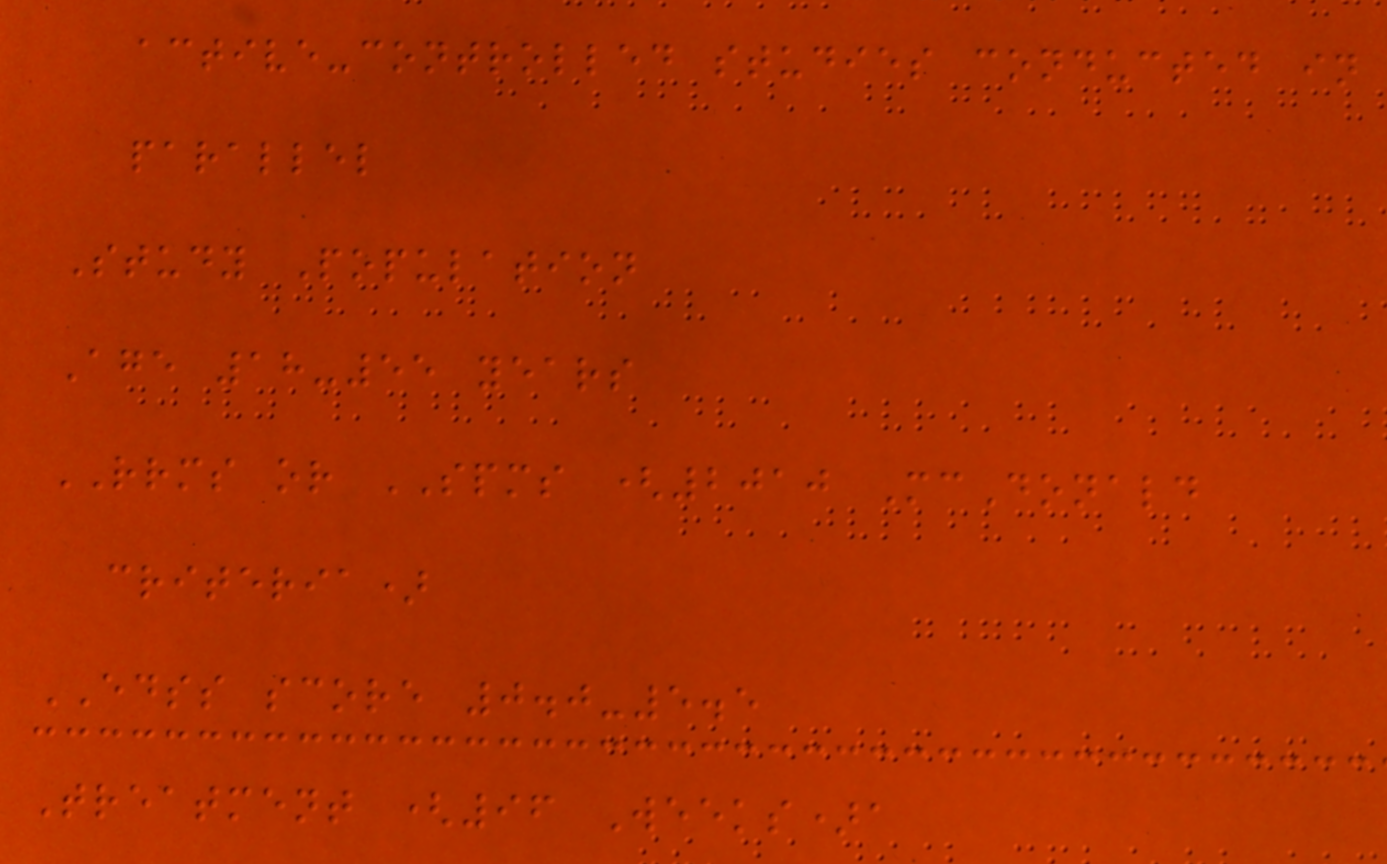active-controlled studies conducted in
parallel
Study Population
Age 18-55 years
RRMS or SPMS (2010 McDonald
criteria)
EDSS score 0.0-5.5
Treatment (96 Weeks)a
